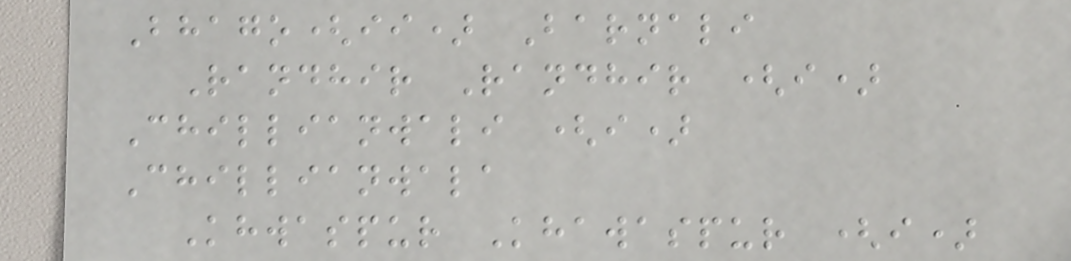Bhago(ii) Barnali
Randhir Randhir (i)
Chillianwali (i)
Chillianwala
Khwaspur Khawaspur (i)
